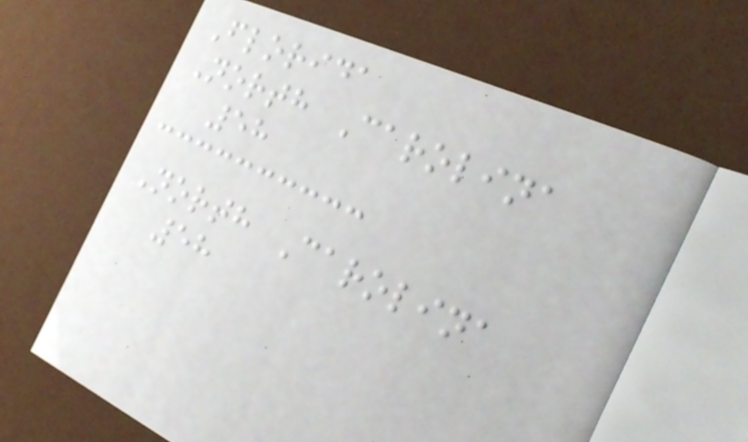Florida
North Carolina
58
North Carolina
58
